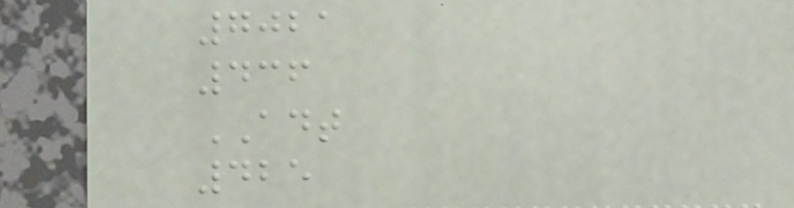7021
436
ADT
425
